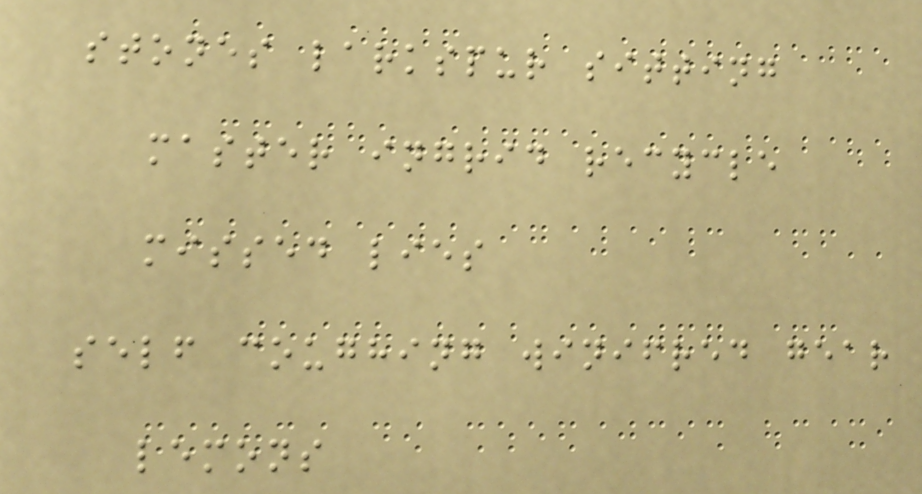stones larkspur sitting
master ingrid recycle
missed lies
self coughing winifred gear
lemons
